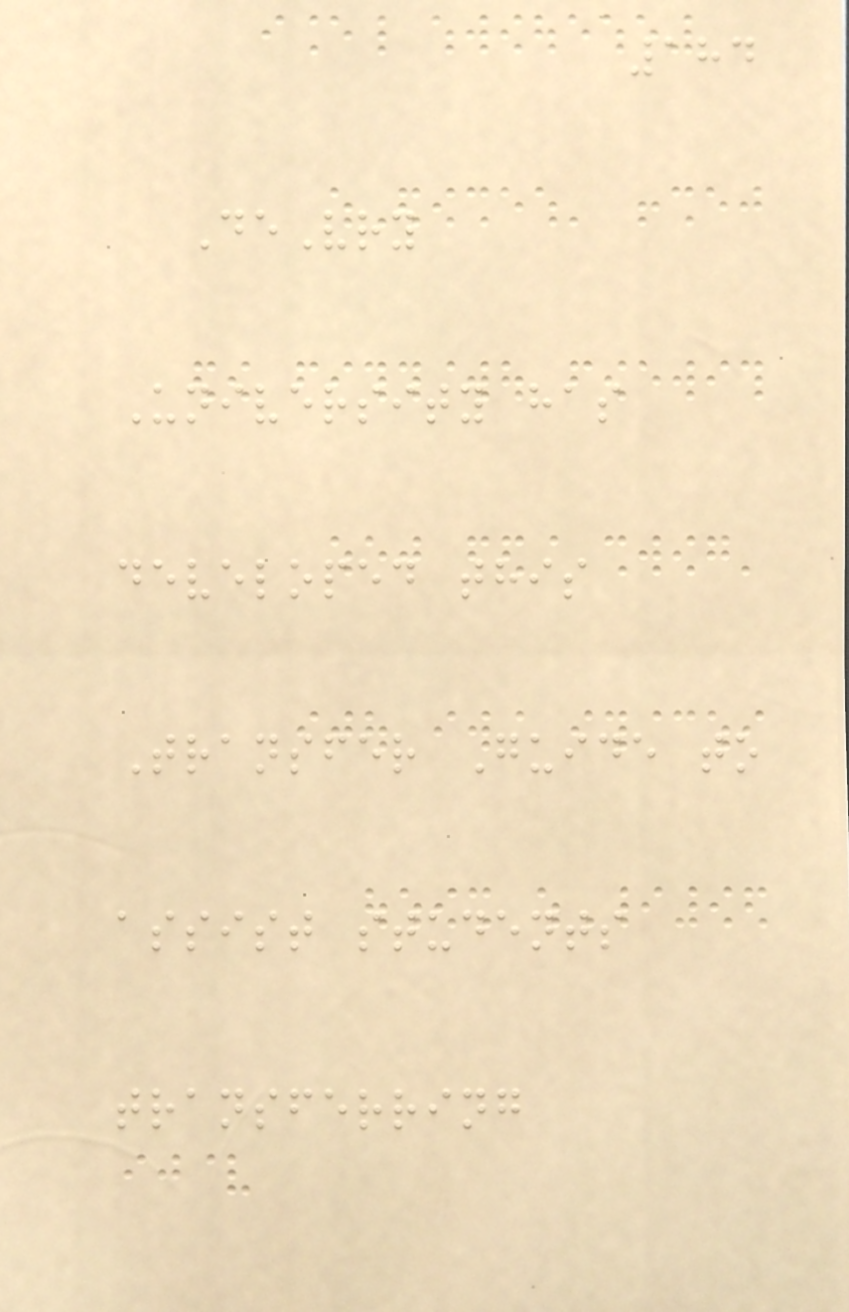184
DeVry
University has
developed this
Transfer Guide to
assist students
transferring
